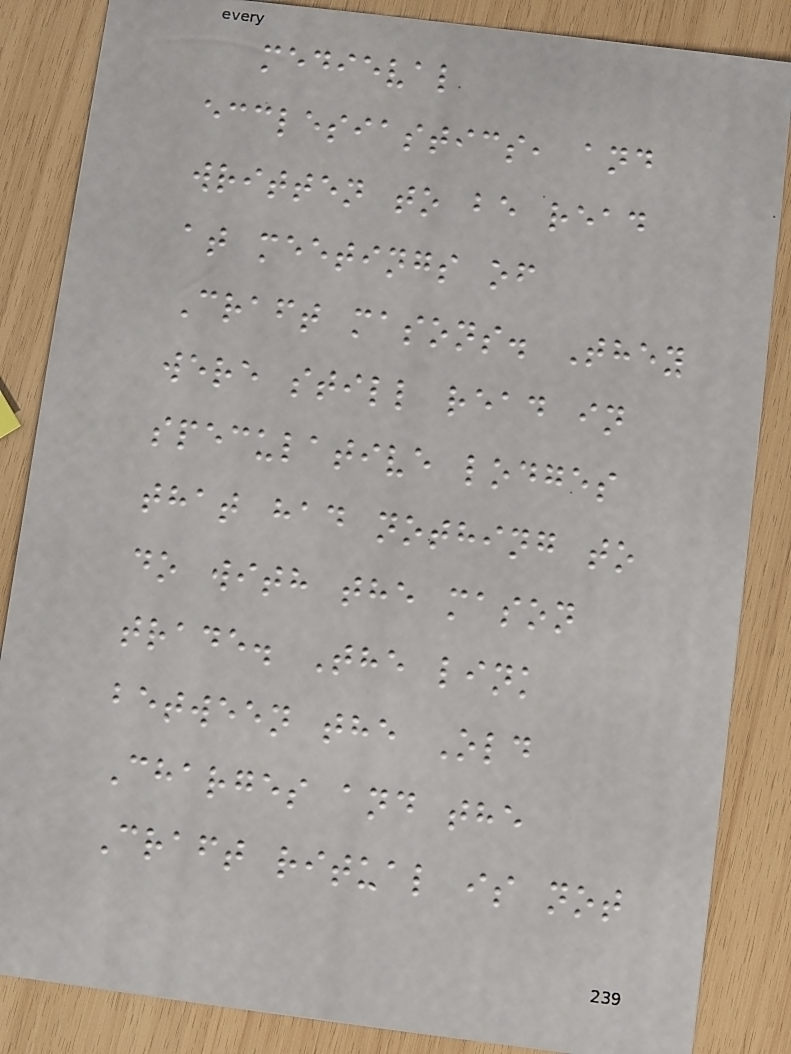medieval
ecclesiastics, and
written to be read
at meetings of
Craft masons. They
were still read in
speculative lodges
that had nothing to
do with the mason
trade. The link
between the Old
Charges and the
Craft ritual is not
